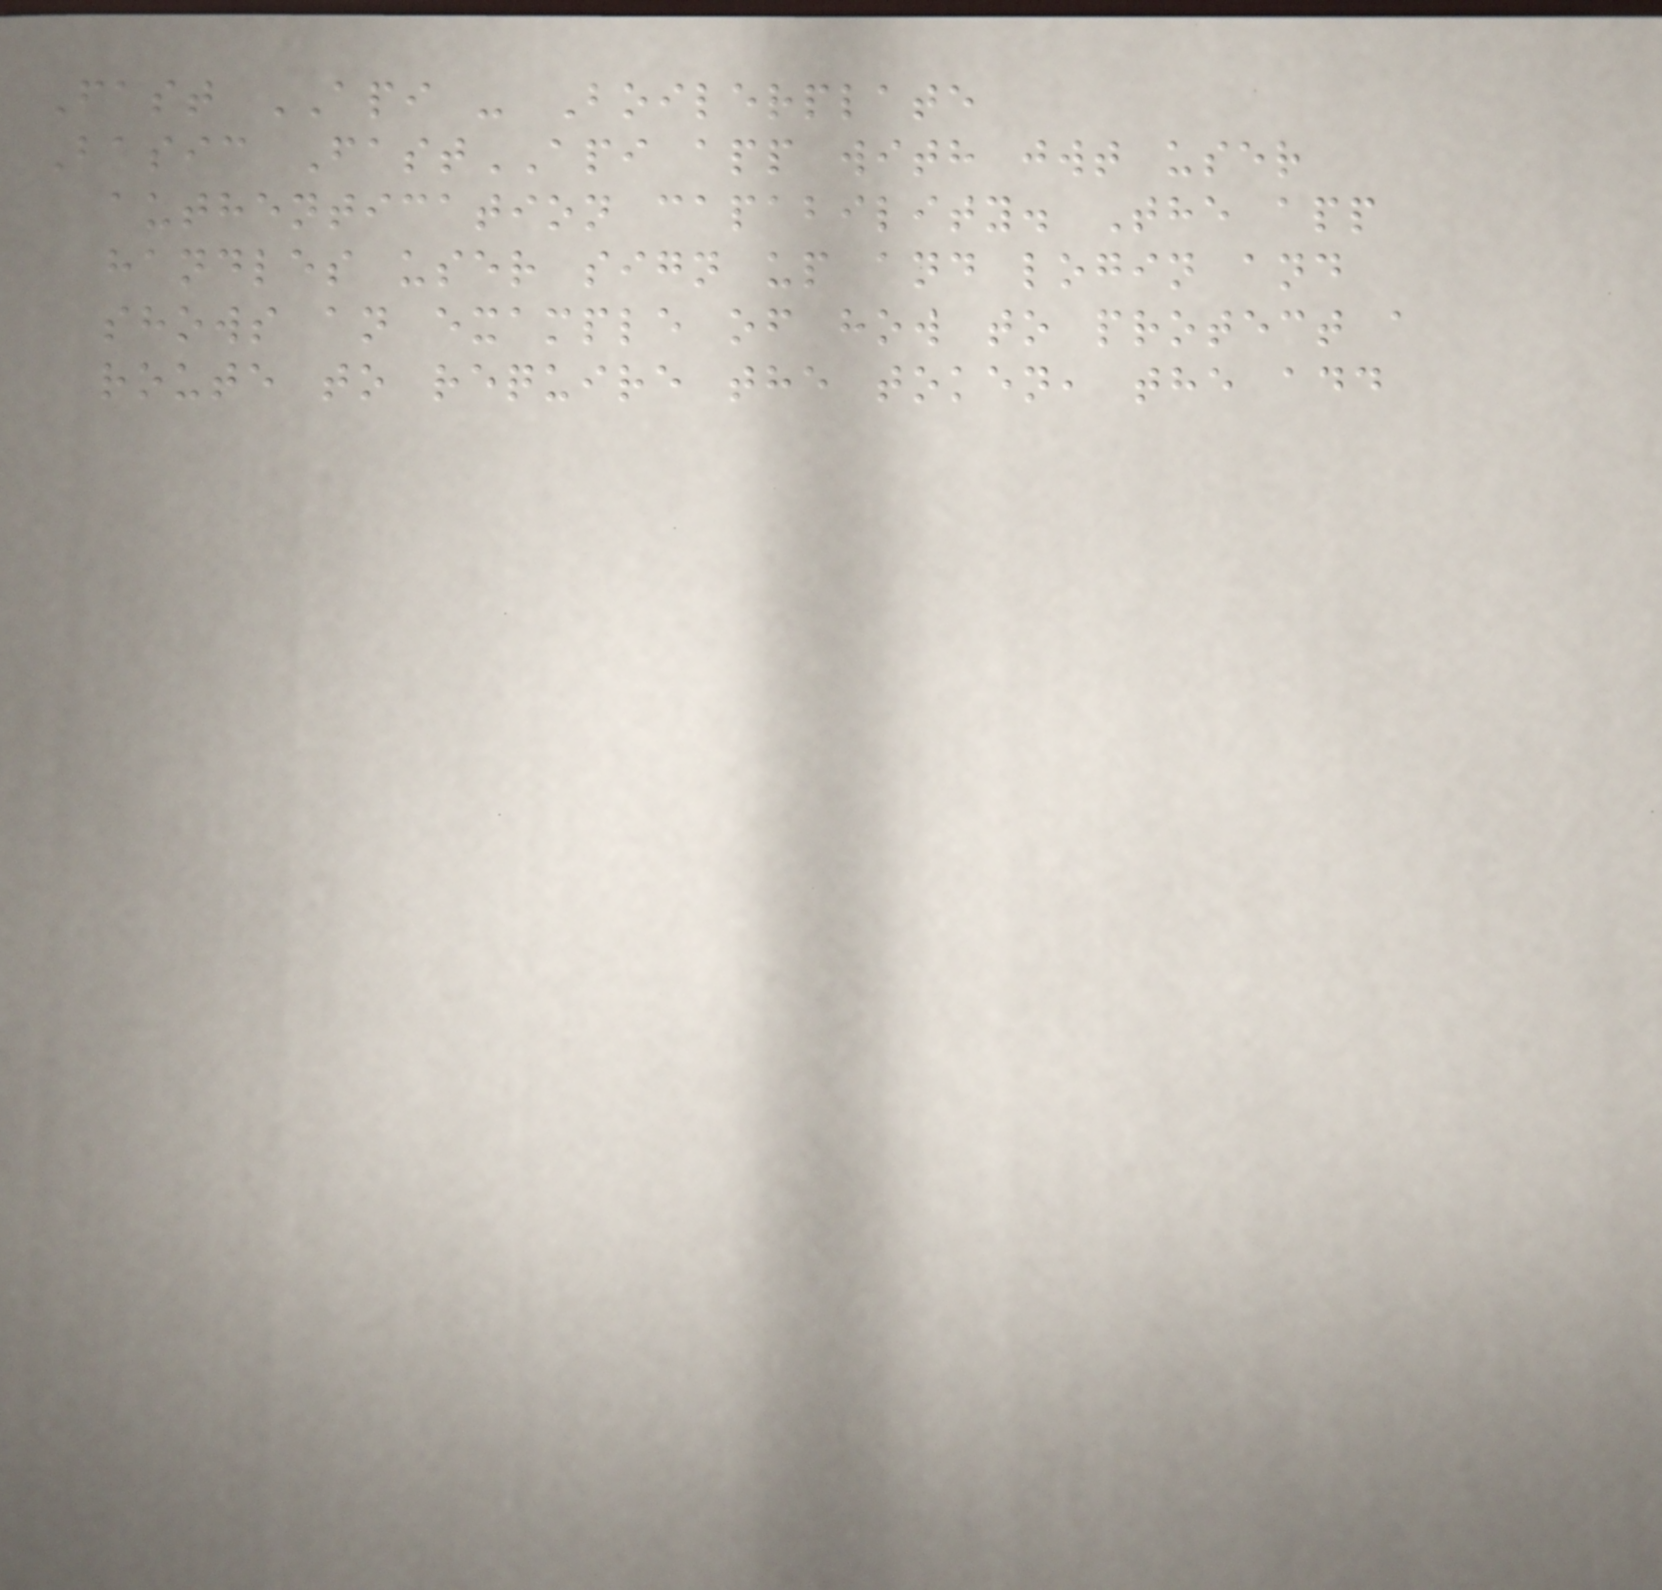Fast API - Boilerplate
Basic FastAPI app with jwt user
authentication capability. The app
handles user sign up and login and
shows an example of how to protect a
route to require the token, the add
